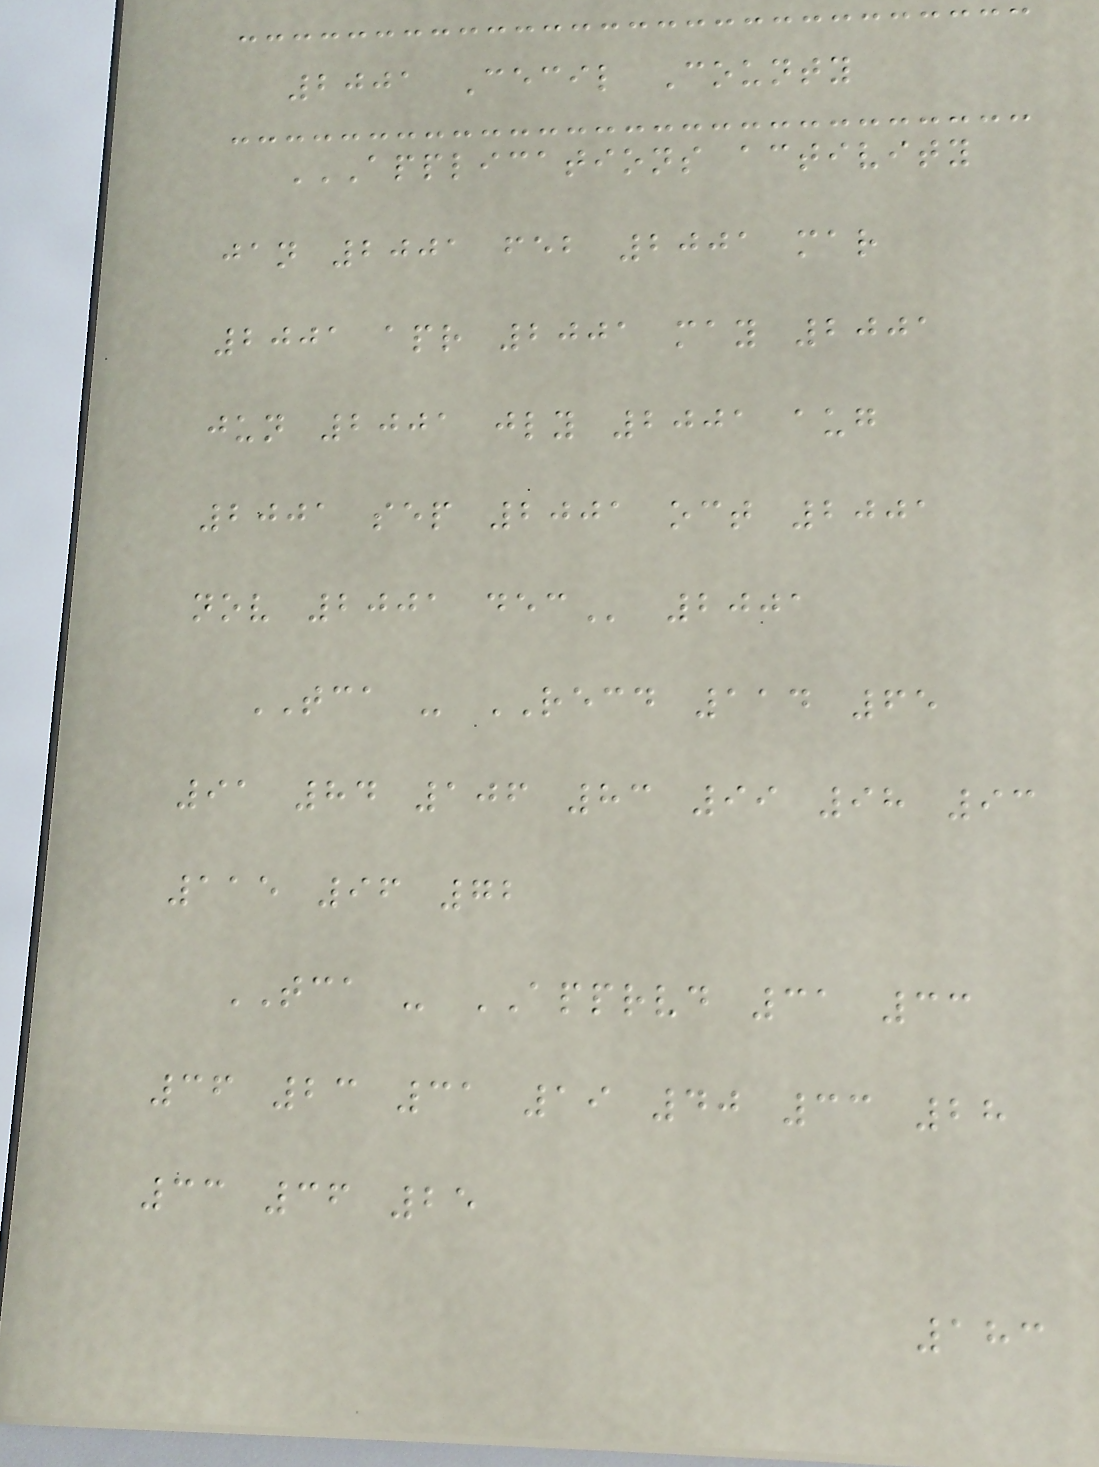2001 Cecil County
APPLICATIONS ACTIVITY
JAN 2001 FEB 2001 MAR
2001 APR 2001 MAY 2001
JUN 2001 JLY 2001 AUG
2001 SEP 2001 OCT 2001
NOV 2001 DEC 2001
TCA - RECD 114 65
91 84 106 83 99 98 93
115 96 72
TCA - APPRVD 31 33
36 23 31 19 40 33 28
33 36 25
183
